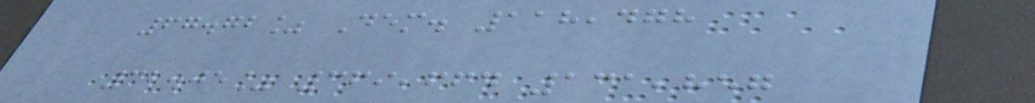67.72% Dem. 118,478
32.05% 369,664 131,857
